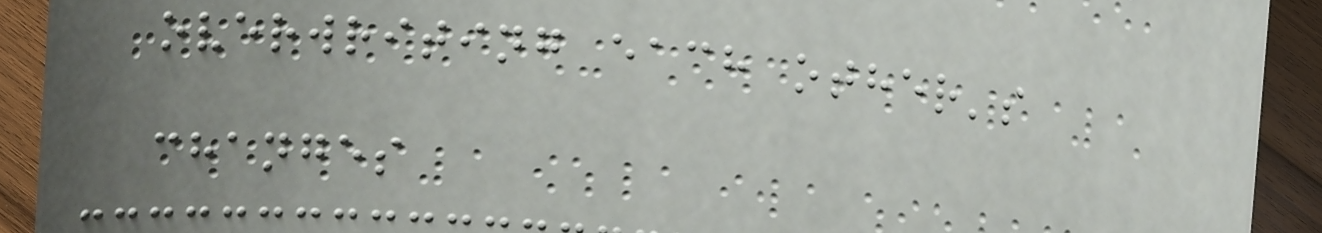overwriting each other's
changes
